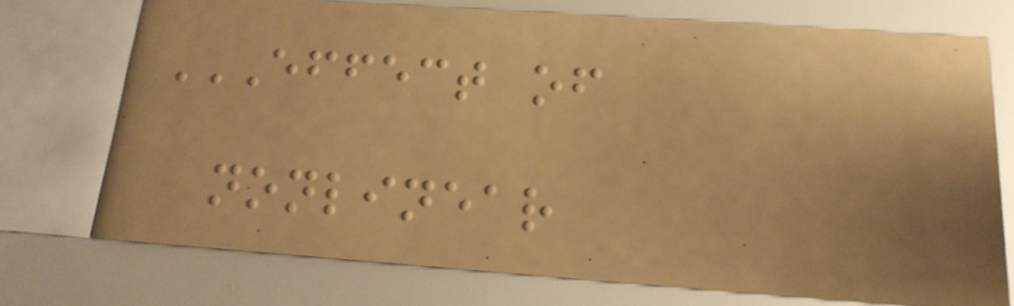EFFECT OF
NONLINEAR
